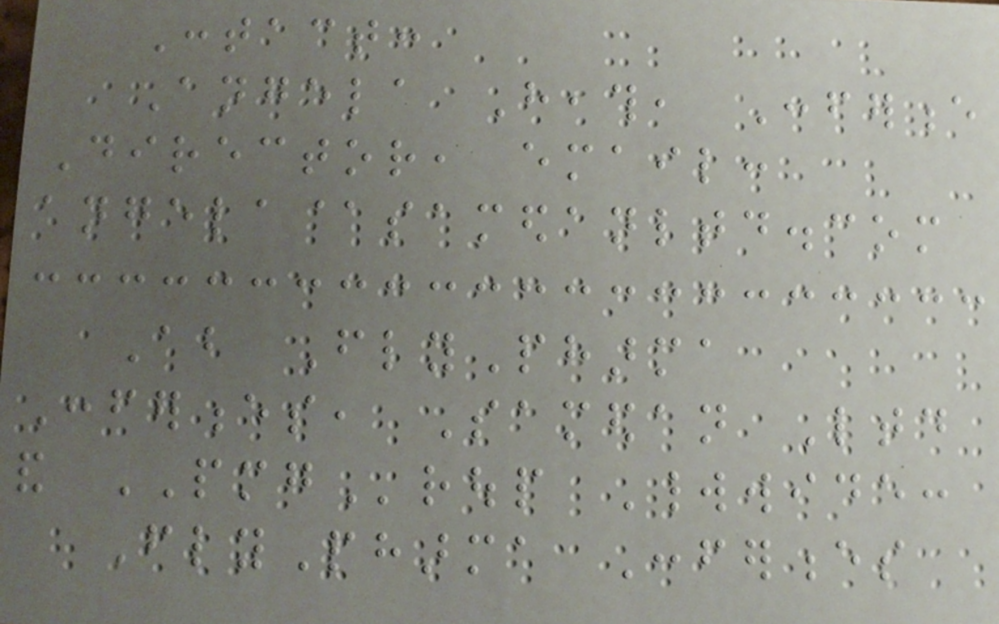Contact:
Angela Heath, Conference
Director, email:
angela@samedanltd.com
About FlyPharma
Conferences, Samedan Ltd
and PMGroup Worldwide:
FlyPharma Conferences
